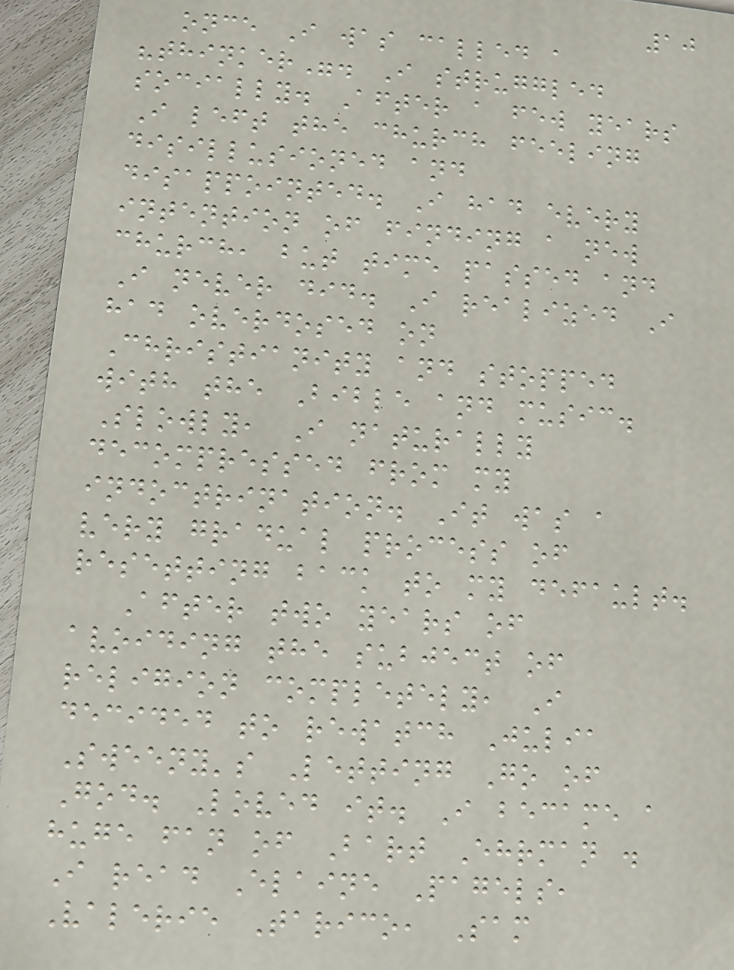10
once I was called a
"thinker". I struggled
socially. After a few years
I left the church feeling
disillusioned and
disappointed. I had every
intention of finding a new
church, but time passed and
I never did. I realized I
had overdosed on
Christianity and stopped
with the Bible and music.
Slowly, I naturally
decompressed from my
indoctrination. It was a
very gradual process of
resetting back to my default.
After two years of
avoiding the subject of
religion completely, I
decided to rewatch Julia
Sweeny's Letting Go of
God. Loved it. I became a
huge fan of Bart Ehrman .
I read Elaine Pagels,
Valerie Tarico, Sam
